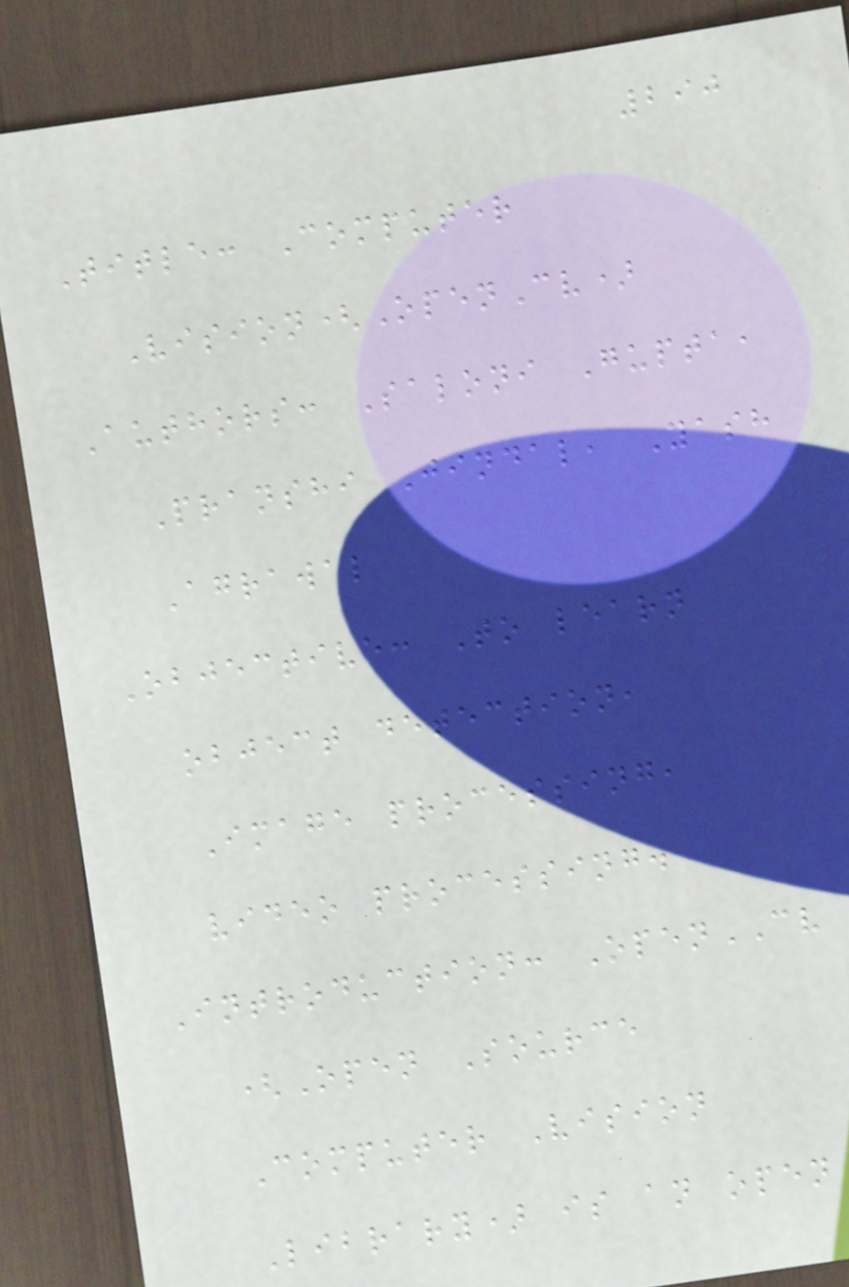290
Title: Computer
Vision(OpenCv)
Authors: Saloni Gupta,
Pranshi Jindal, Yash
Agrawal
Objective: To learn
object detection,
Image processing,
video processing.
Introduction: OpenCV
(Open Source
Computer Vision
Library) is an open
